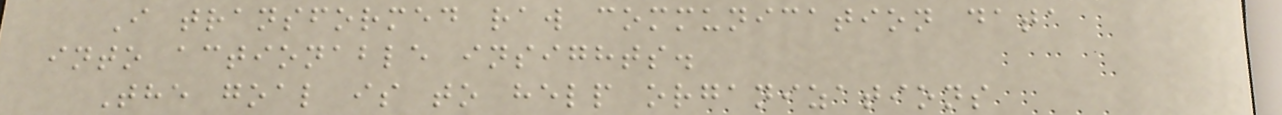I transformed raw communication data
into actionable insights.
The goal is to help organizations
